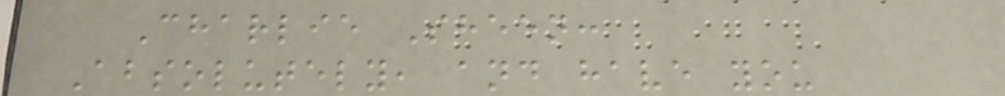Charlie Sheen:
Absolutely, and have you
